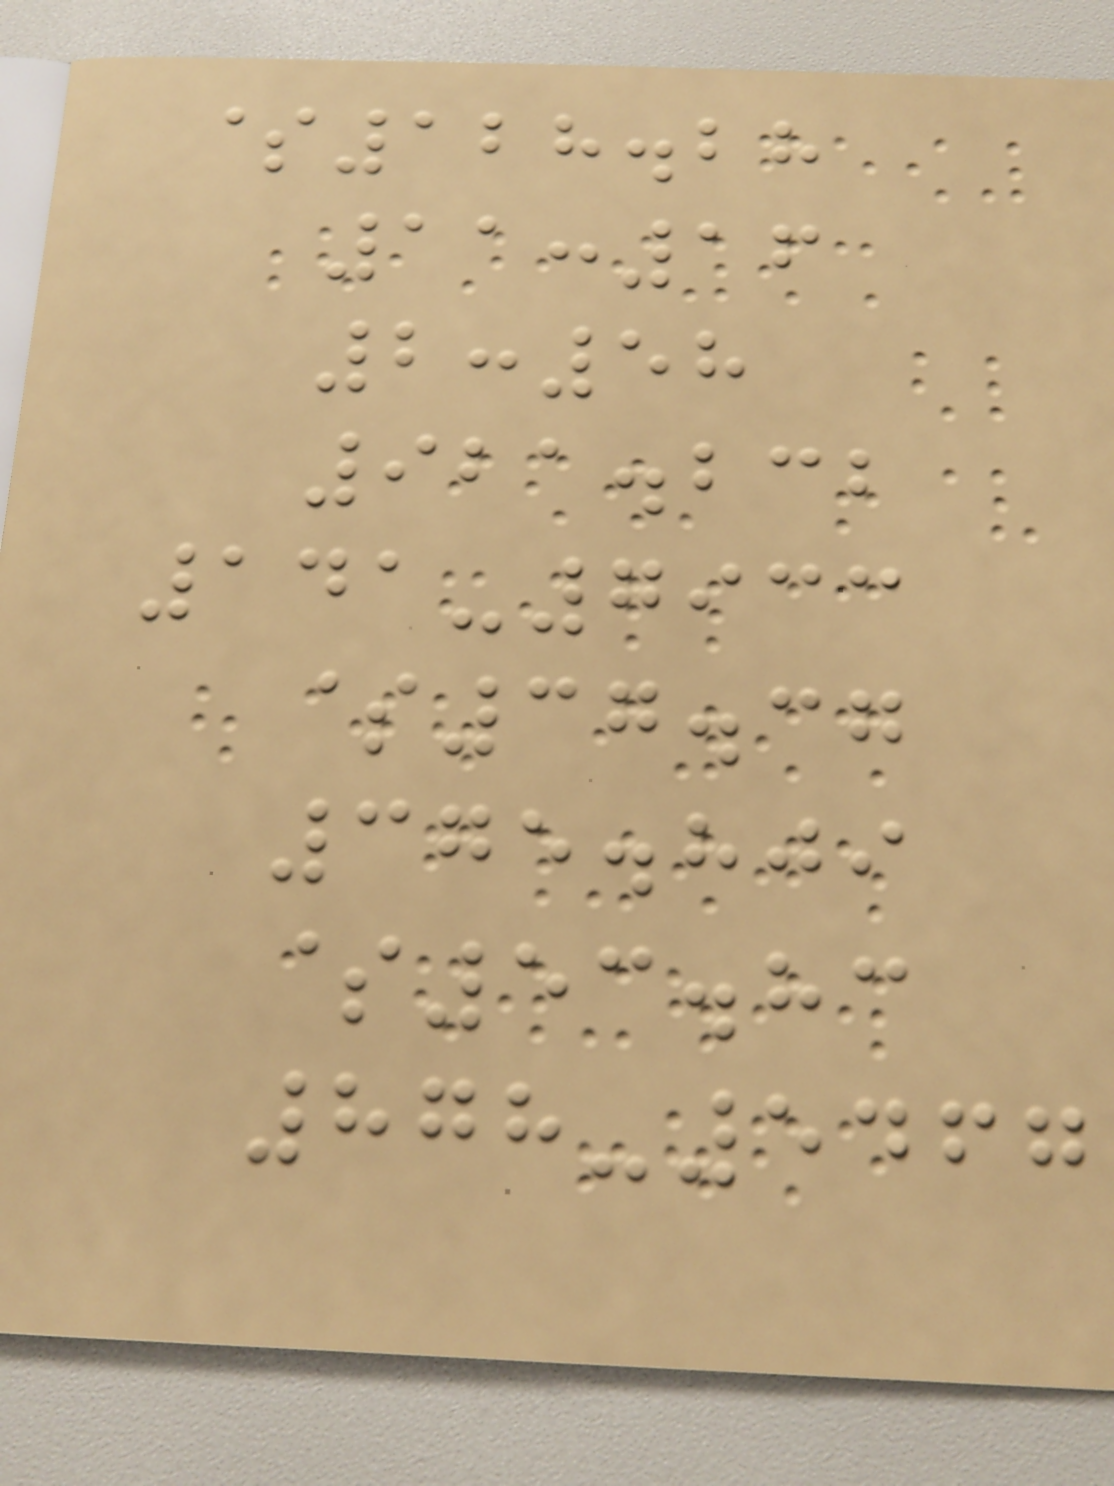$128.28
11:16
2:58
921.232
141-7933
$37.37
375.809
$53.83
878-5467
